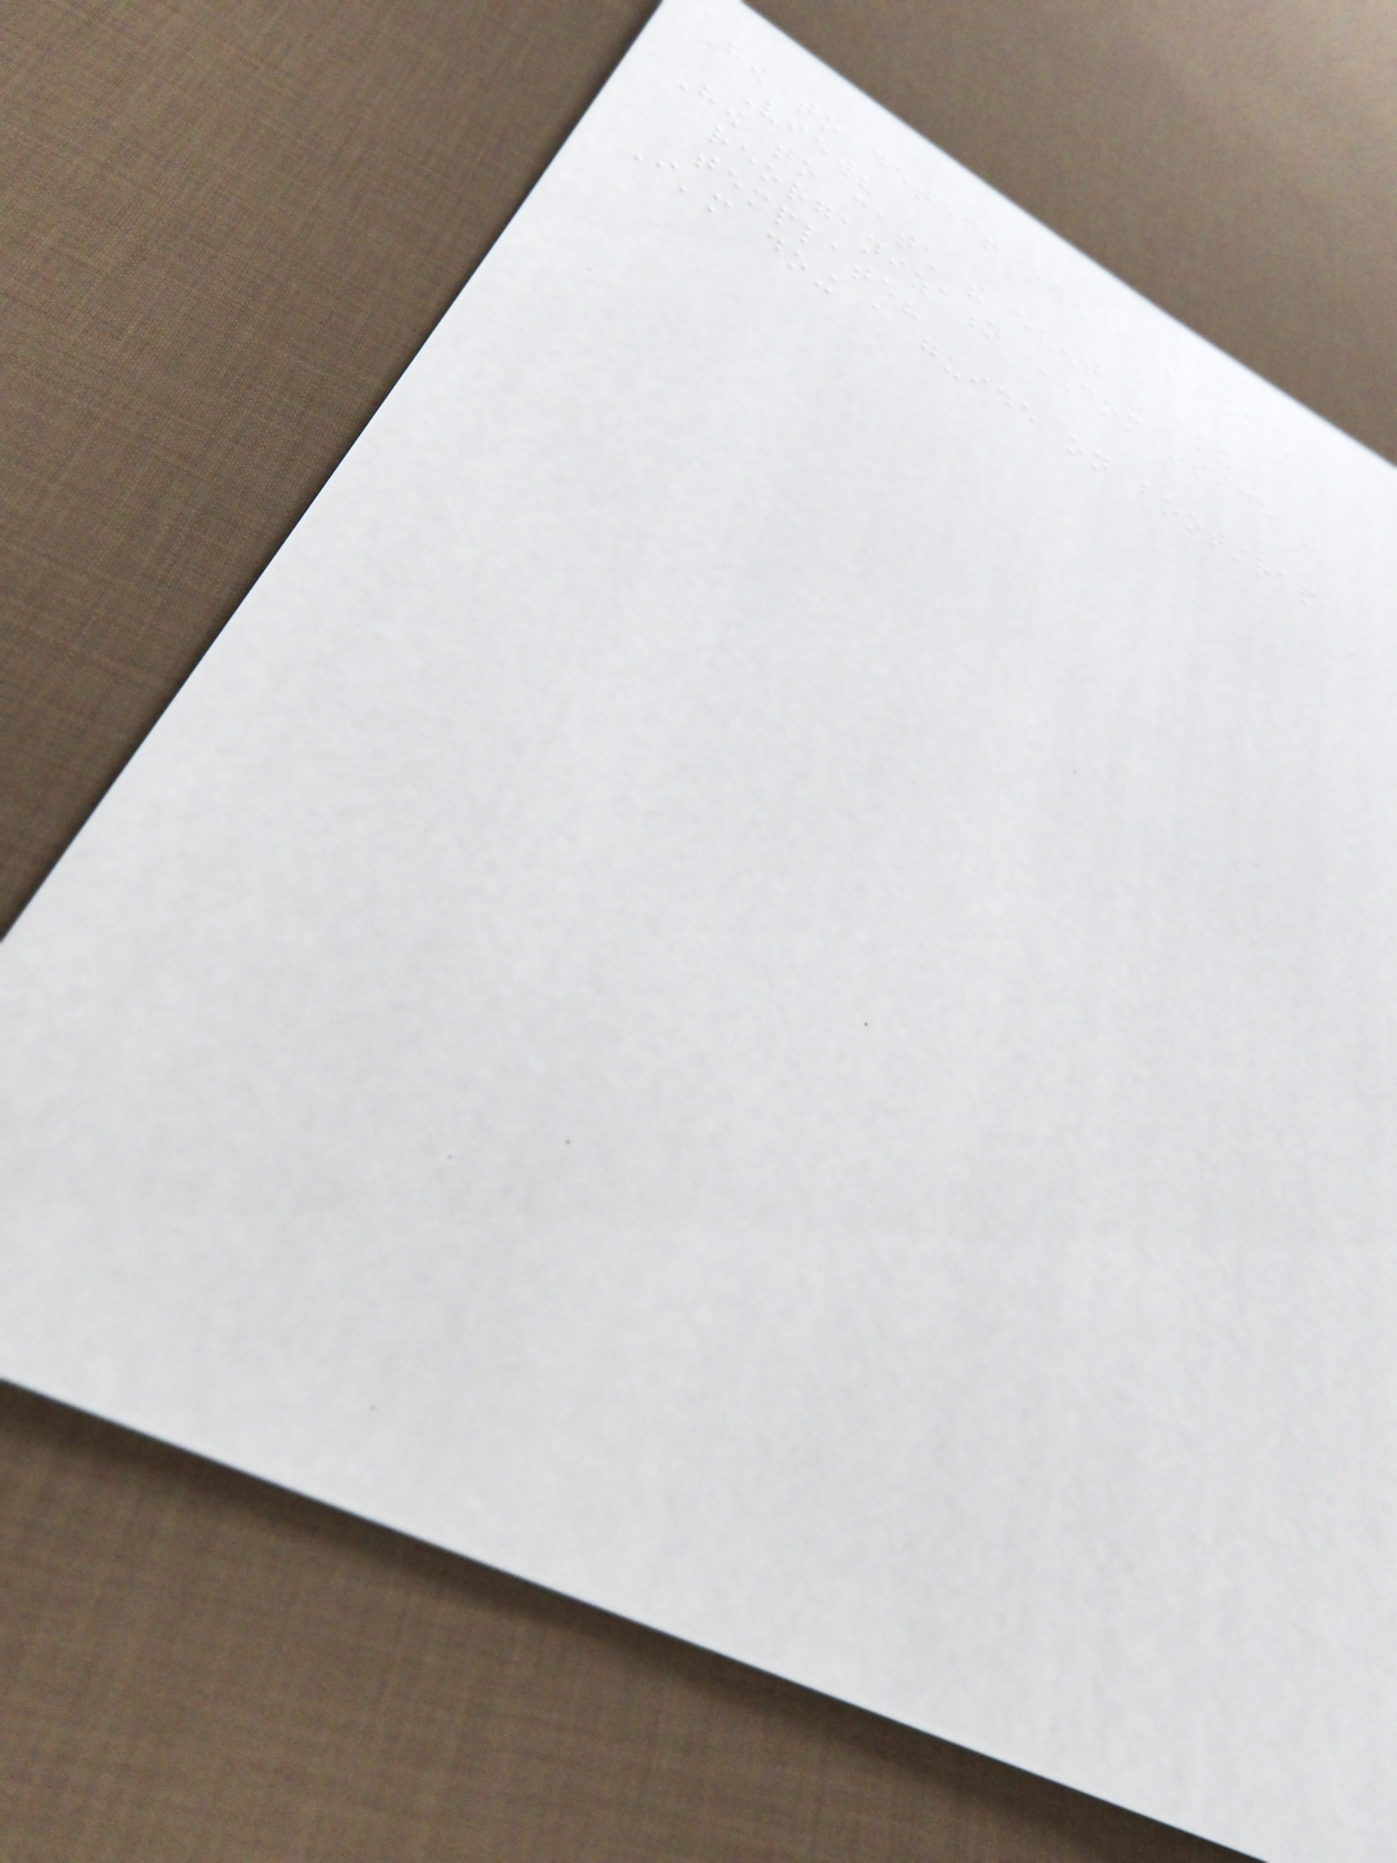How to detect rerender DOM in
View?
How to catch the event of any
reorganization DOM inside the
template?
I'm doing a guide on bootstrap
